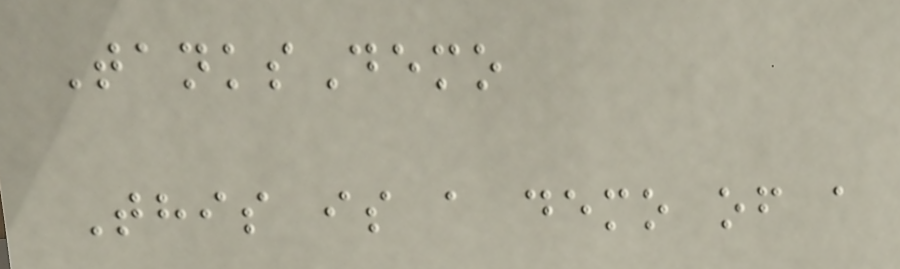TanksDemo
This is a demo of a
